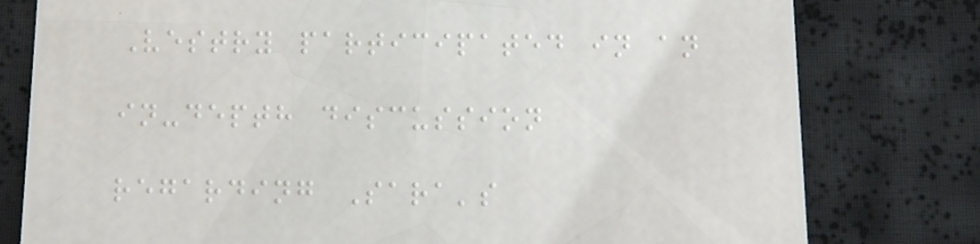Vestry participated in an
in-depth discussion
regarding Sara's
